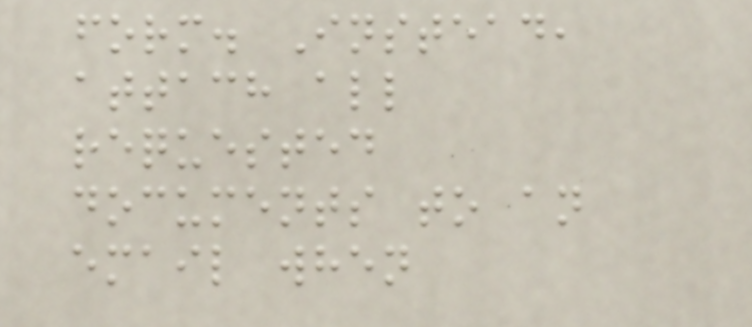form. Instead,
attach all
requested
documents to an
email when
